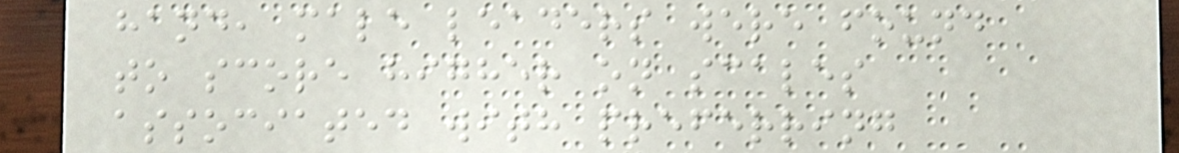hand, male leaders were found
to score higher on scales
associated with preferring
